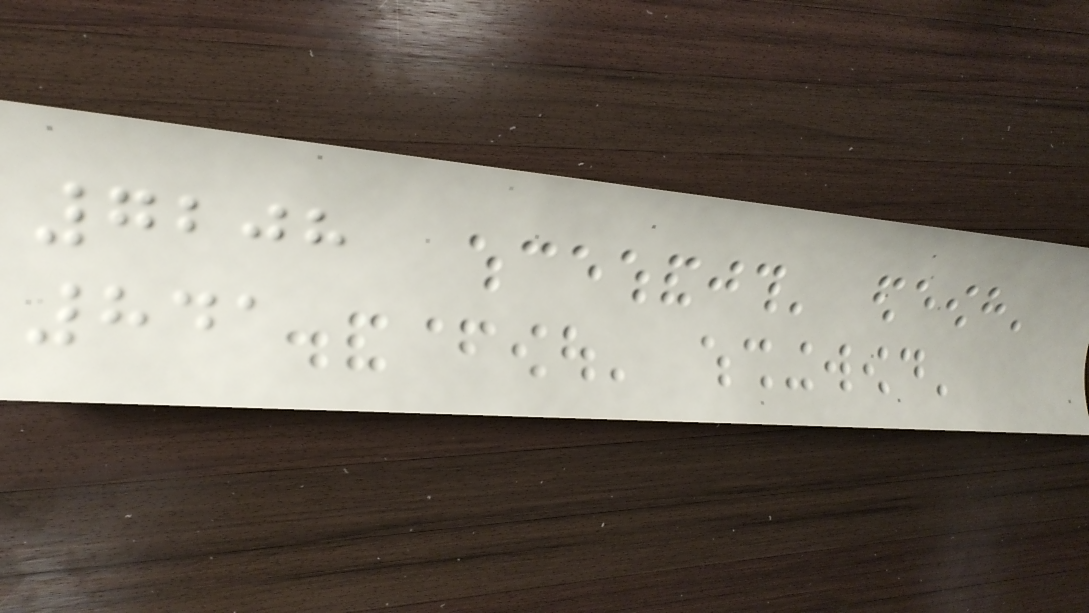7208
841
